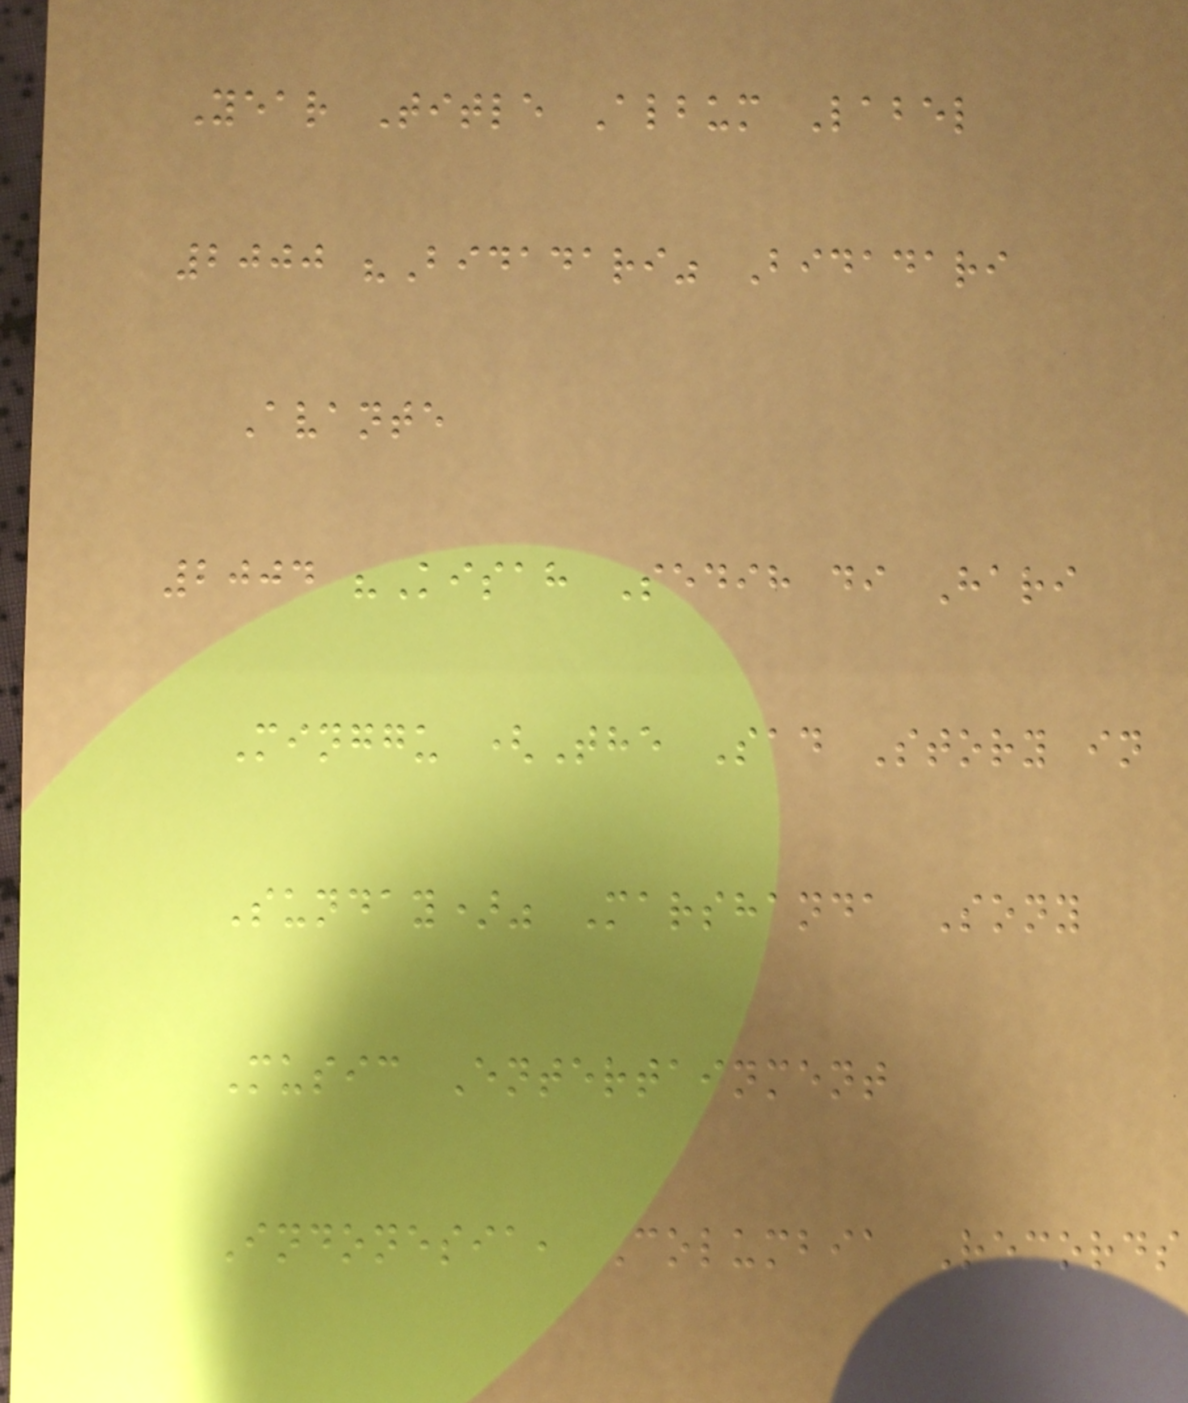Year Title Album Label
2000 "Bidadari" Bidadari
Avante
2004 "Kisah Sedih di Hari
Minggu (The Sad Story in
Sunday)" Marshanda Sony
Music Entertainment
Indonesia, Columbia Records
